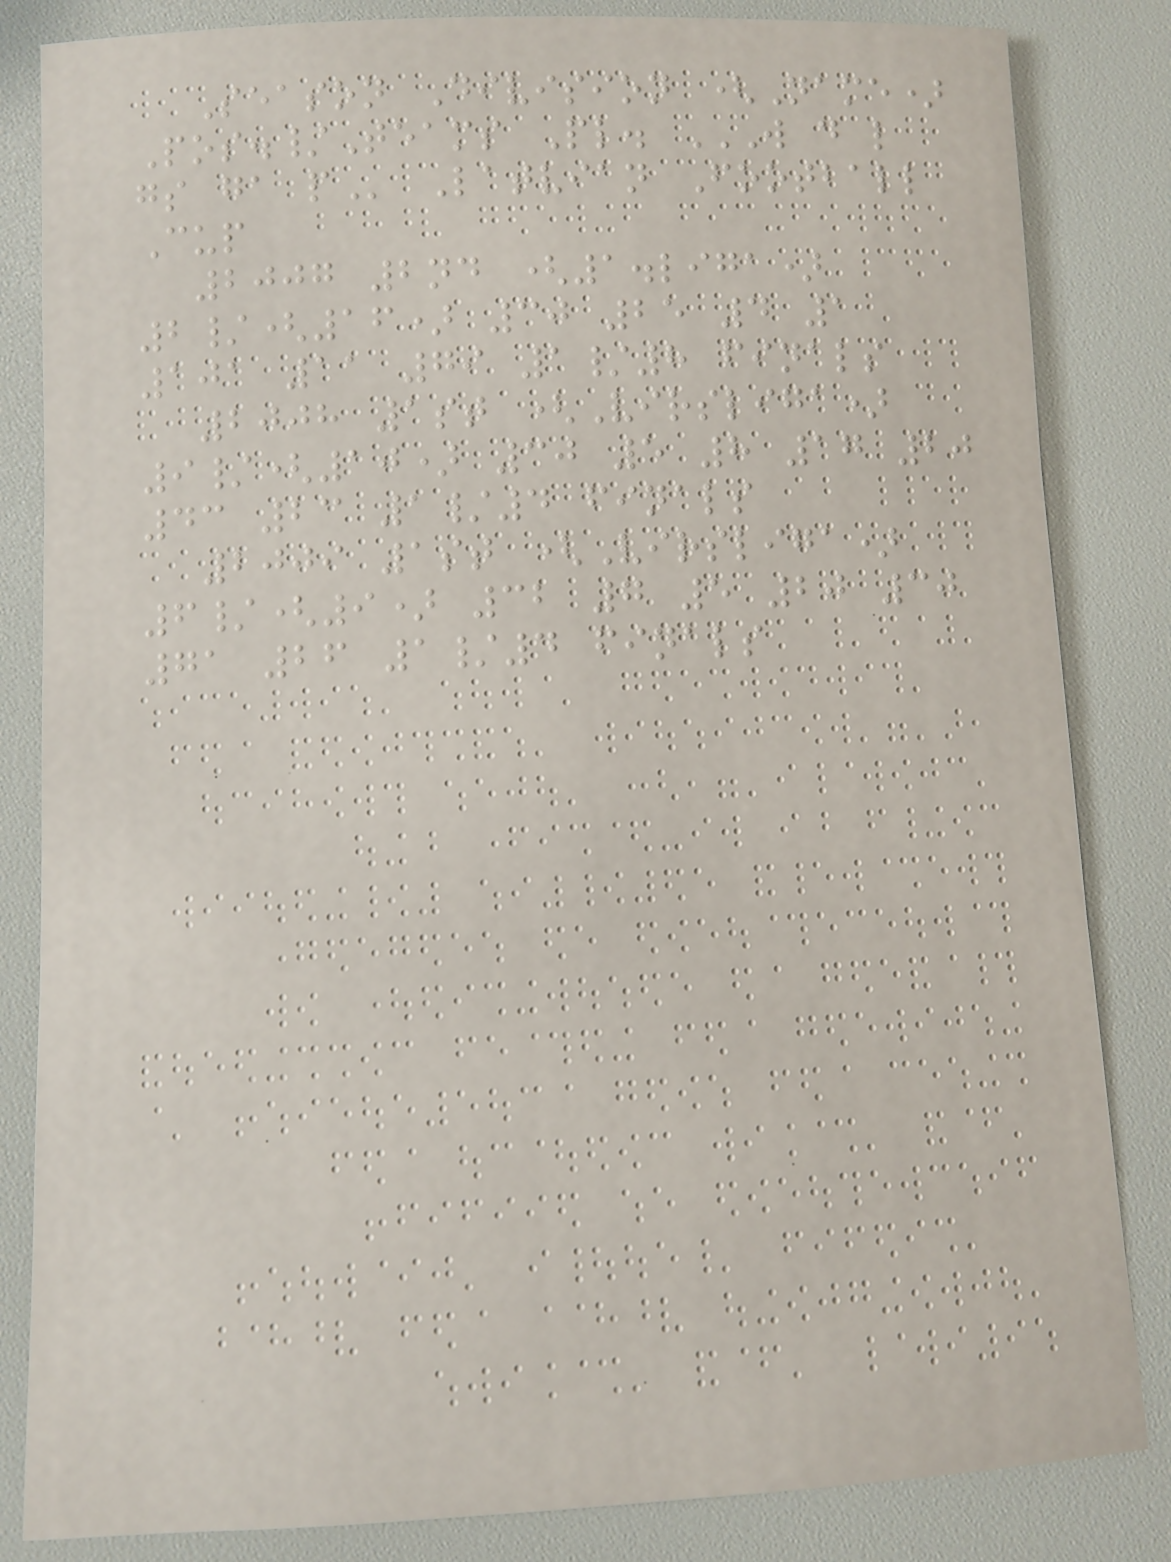Season Division (Name)
Pos./Teams Pl. W D L
GS GA P Latvian Football
Cup
2007 2nd (1.liga)
2/(16) 30 25 4 1
101 11 79 1/8 finals
2008 1st (Virsliga)
9/(10) 30 5 8 17 20
43 23 1/4 finals
2009 1st (Virsliga)
6/(9) 32 7 5 20 30
71 26 1/4 finals
